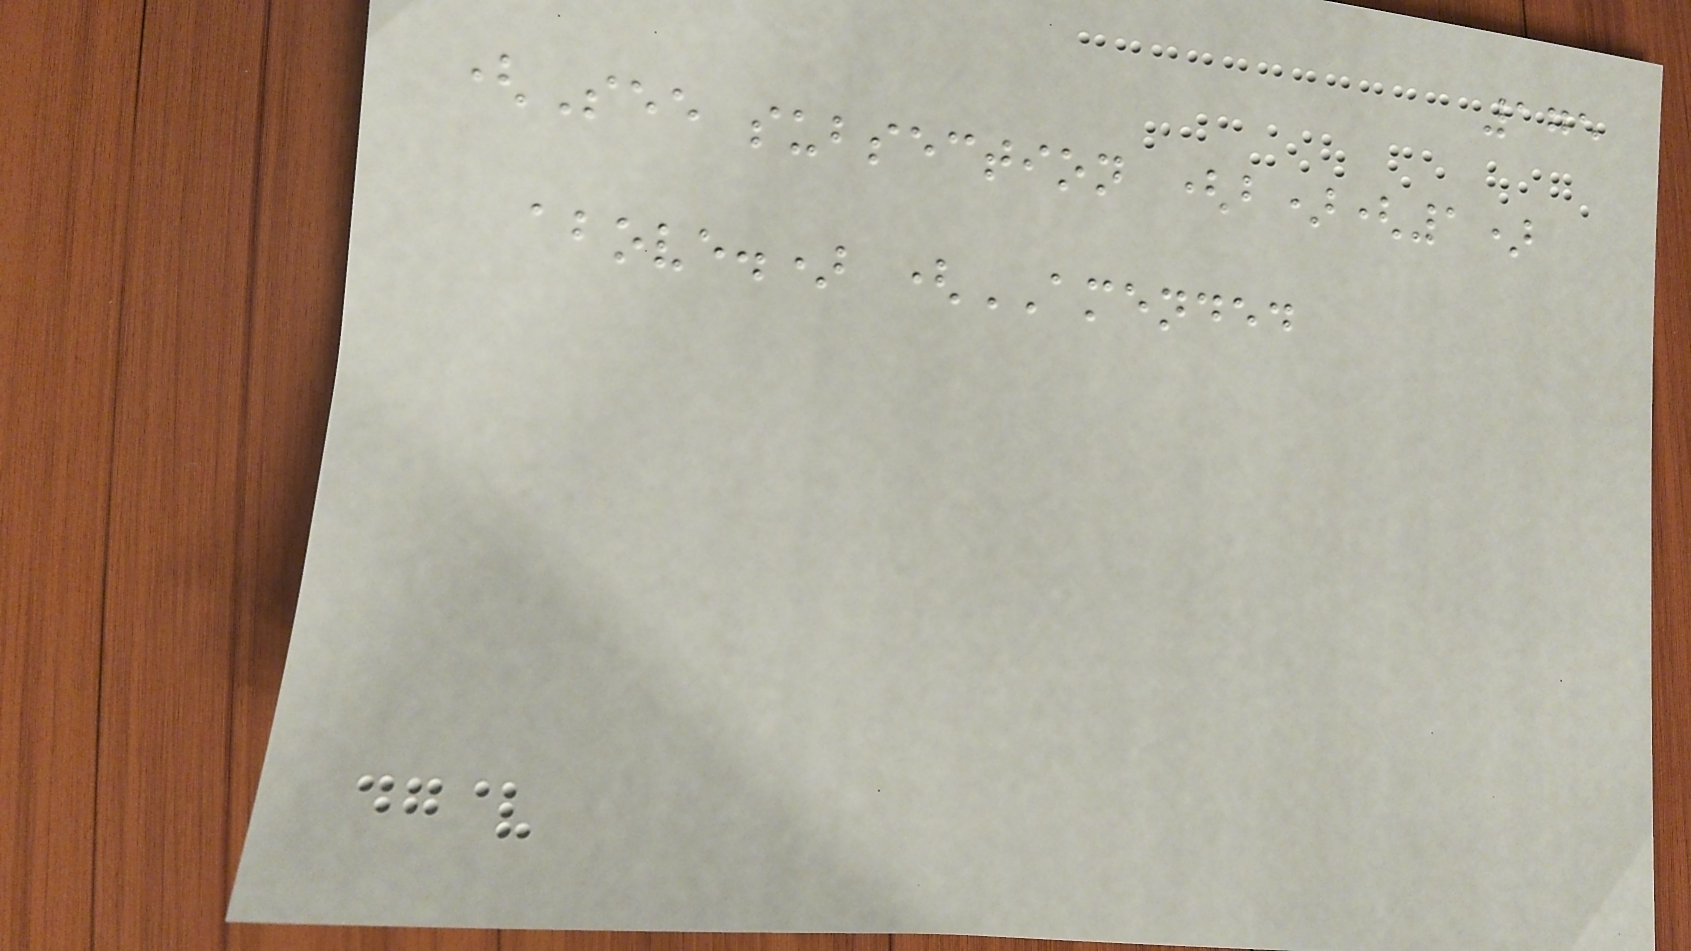175
(See subsection (b)(1)
above.) (AMENDED
